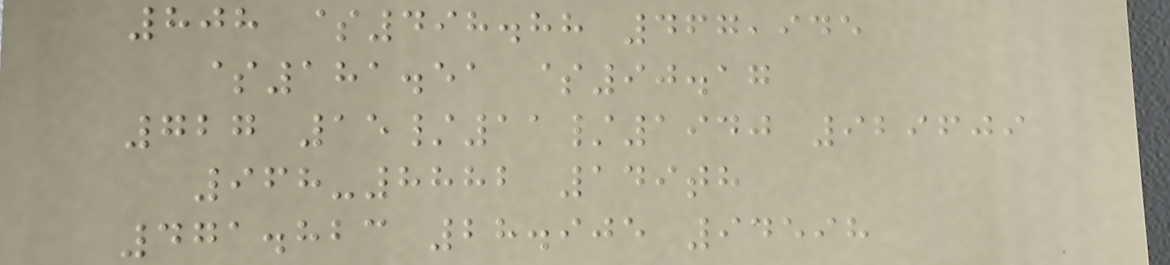808 $498.88 467,945
$181.51 $90.17
727 15/11/1940 929609
968-8882 149th
471.823 28.905 94598
